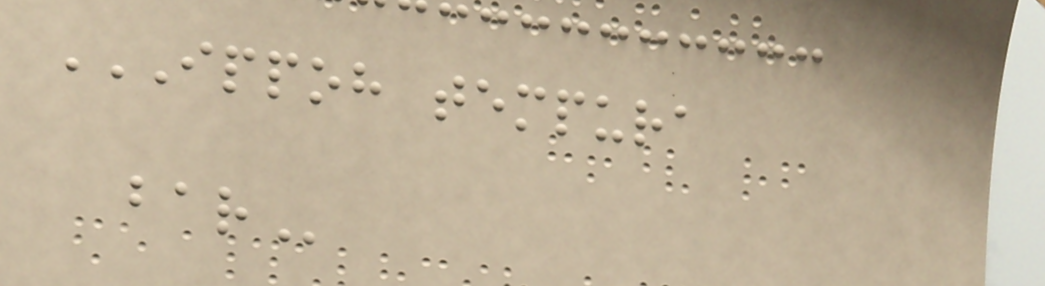IPPOH TEMPURA
BAR
